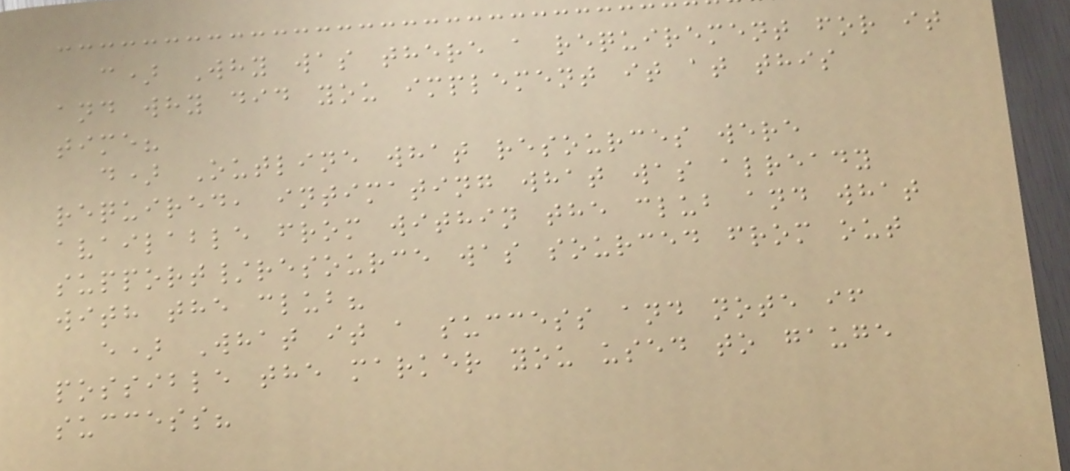c) Why was there a requirement for it
and why did you implement it at this
time?
d) Outline what resources were
required, intimating what was already
available from within the club and what
support/resource was sourced from out
with the club?
e) What it a success and note if
possible the marker you used to gauge
success?
